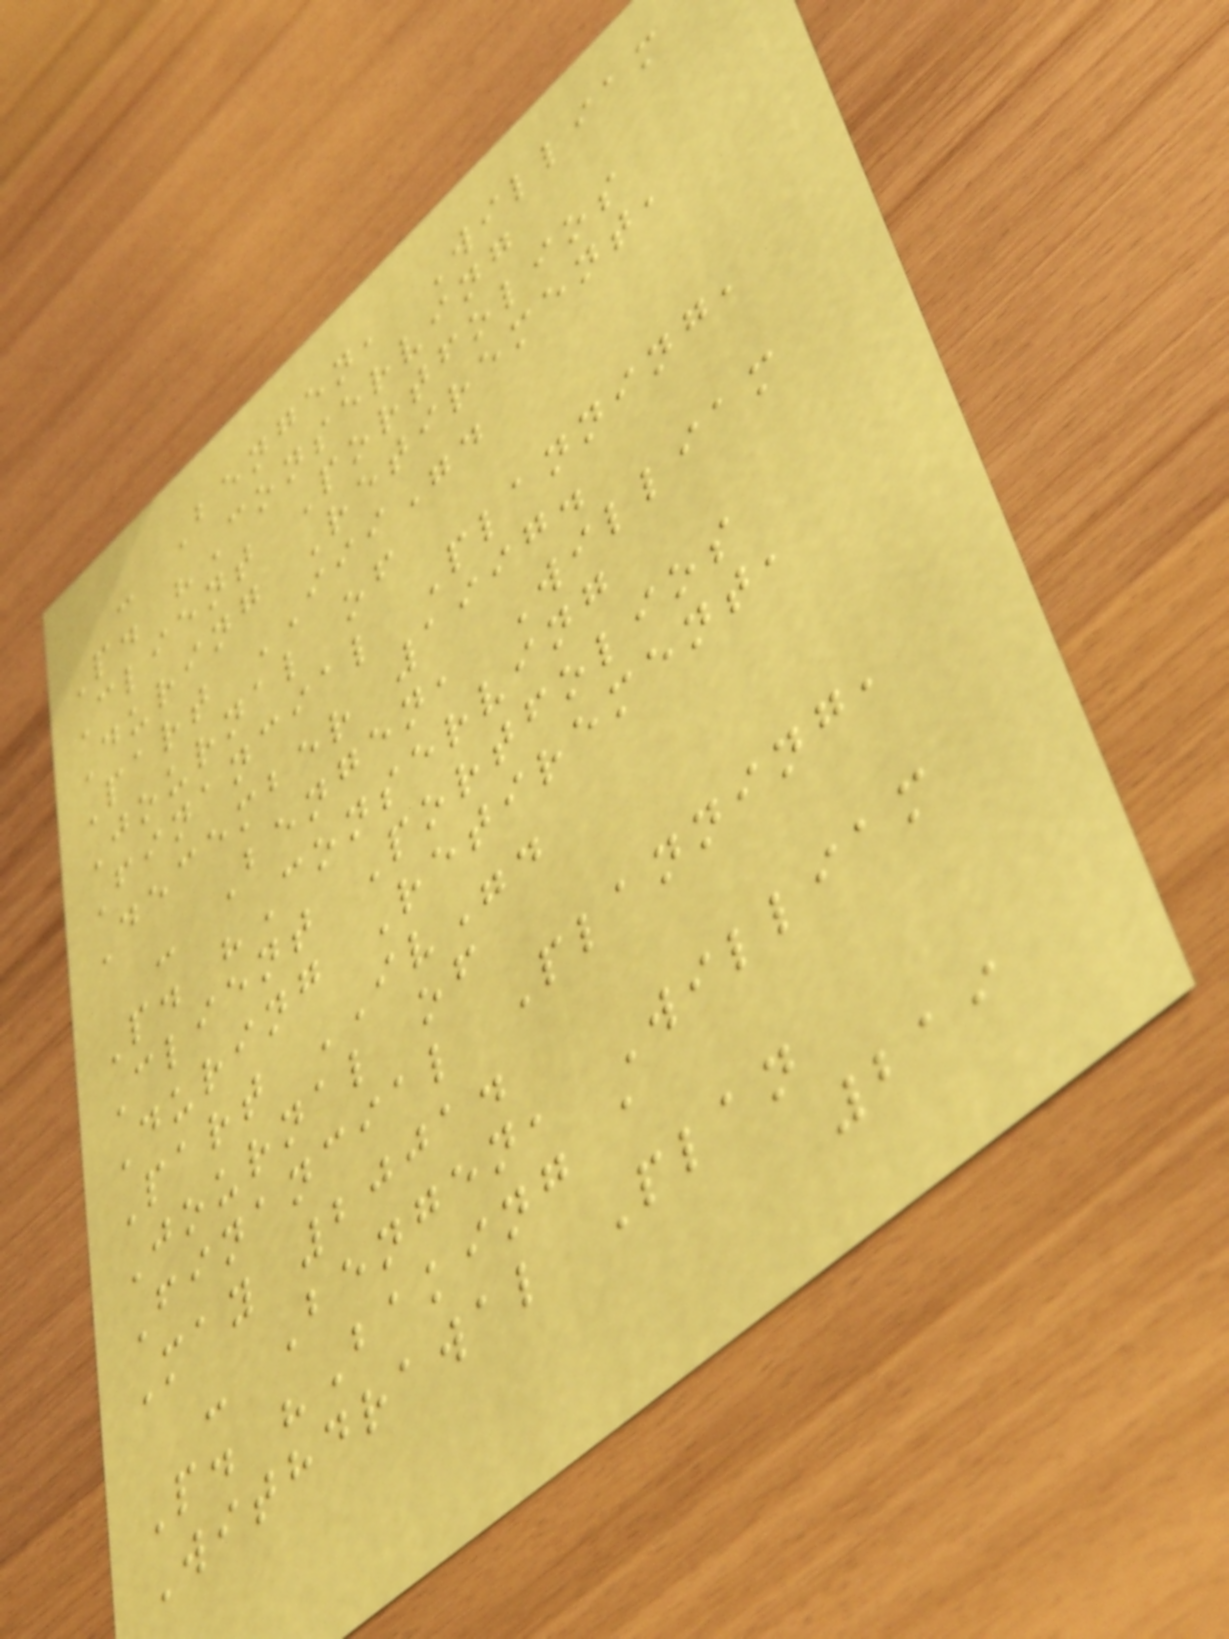- Bengen, William
P. "Conserving
Client Portfolios
During Retirement,
Part III".
Journal of
Financial Planning,
December 1997.
- Bengen, William
P. "Conserving
Client Portfolios
During Retirement,
Part IV".
Journal of
Financial Planning,
May 2001.
- Bengen, William
P. "Baking a
Withdrawal Plan
219
